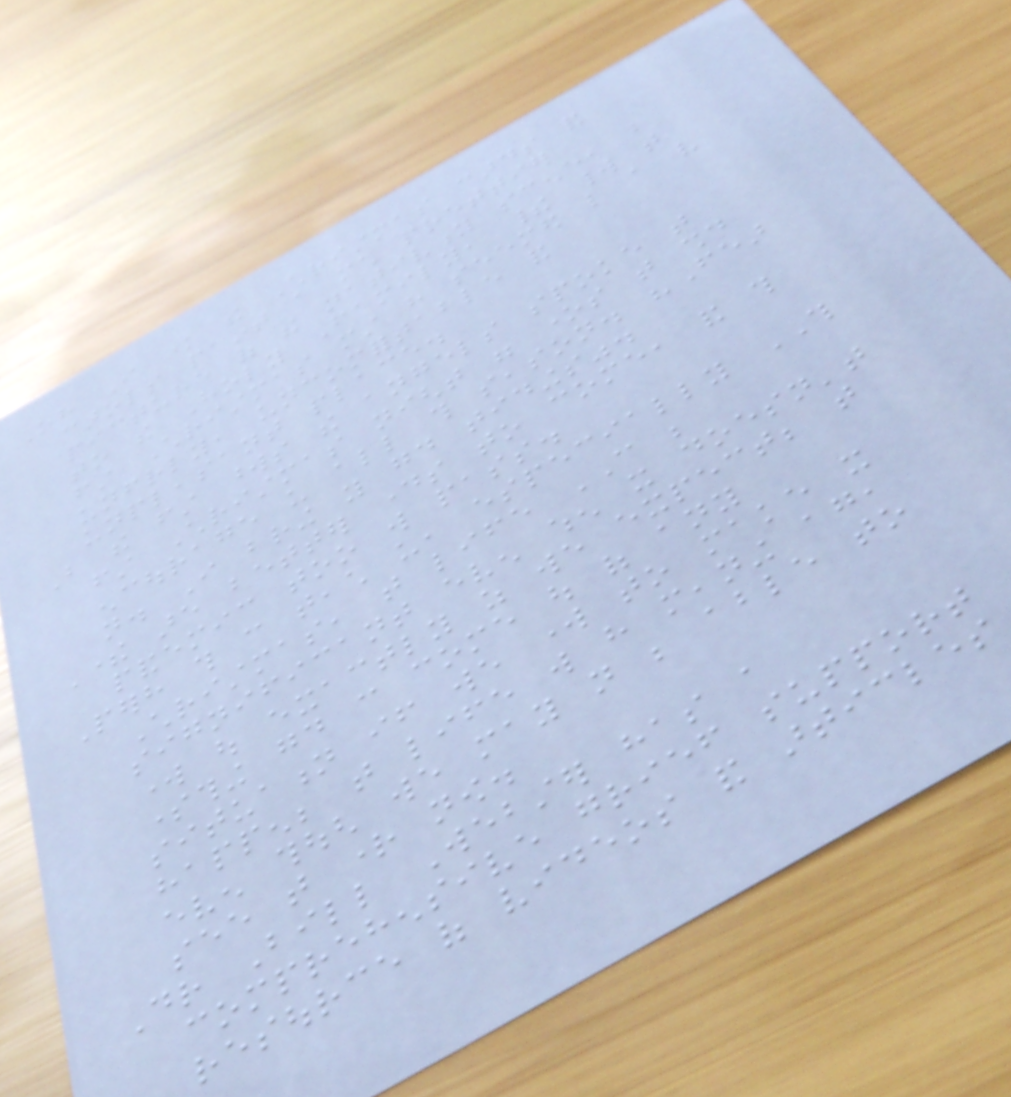Oh I know the Christmas cards and
carols paint a much prettier
picture of the nativity scene, but
to the Holy Family, their world that
first Christmas must have seemed like a very
unfriendly, uncomfortable and
unpleasant place.
But the first words the angels spoke that
first Christmas night were ones that should
encourage us all this season. "Fear
not. I bring you good tidings".
There are better days to come, and this
pandemic too will pass.
Perhaps this can teach us, especially THIS
Christmas, that life CAN be
significant even when it doesn't
work out exactly as we expect; that
something good can come out of any
situation if we work to make it
happen; that life will have meaning again,
even though we may not be able to
see that right now.
Dr Bill Webster has a
comprehensive grief support
resource of videos and articles
